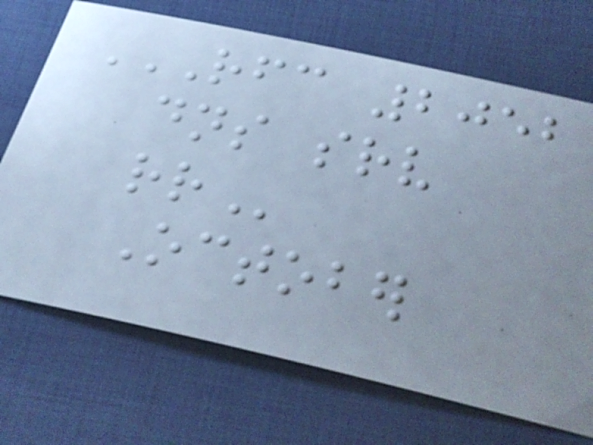RFC 2052
DNS SRV
RR
October
